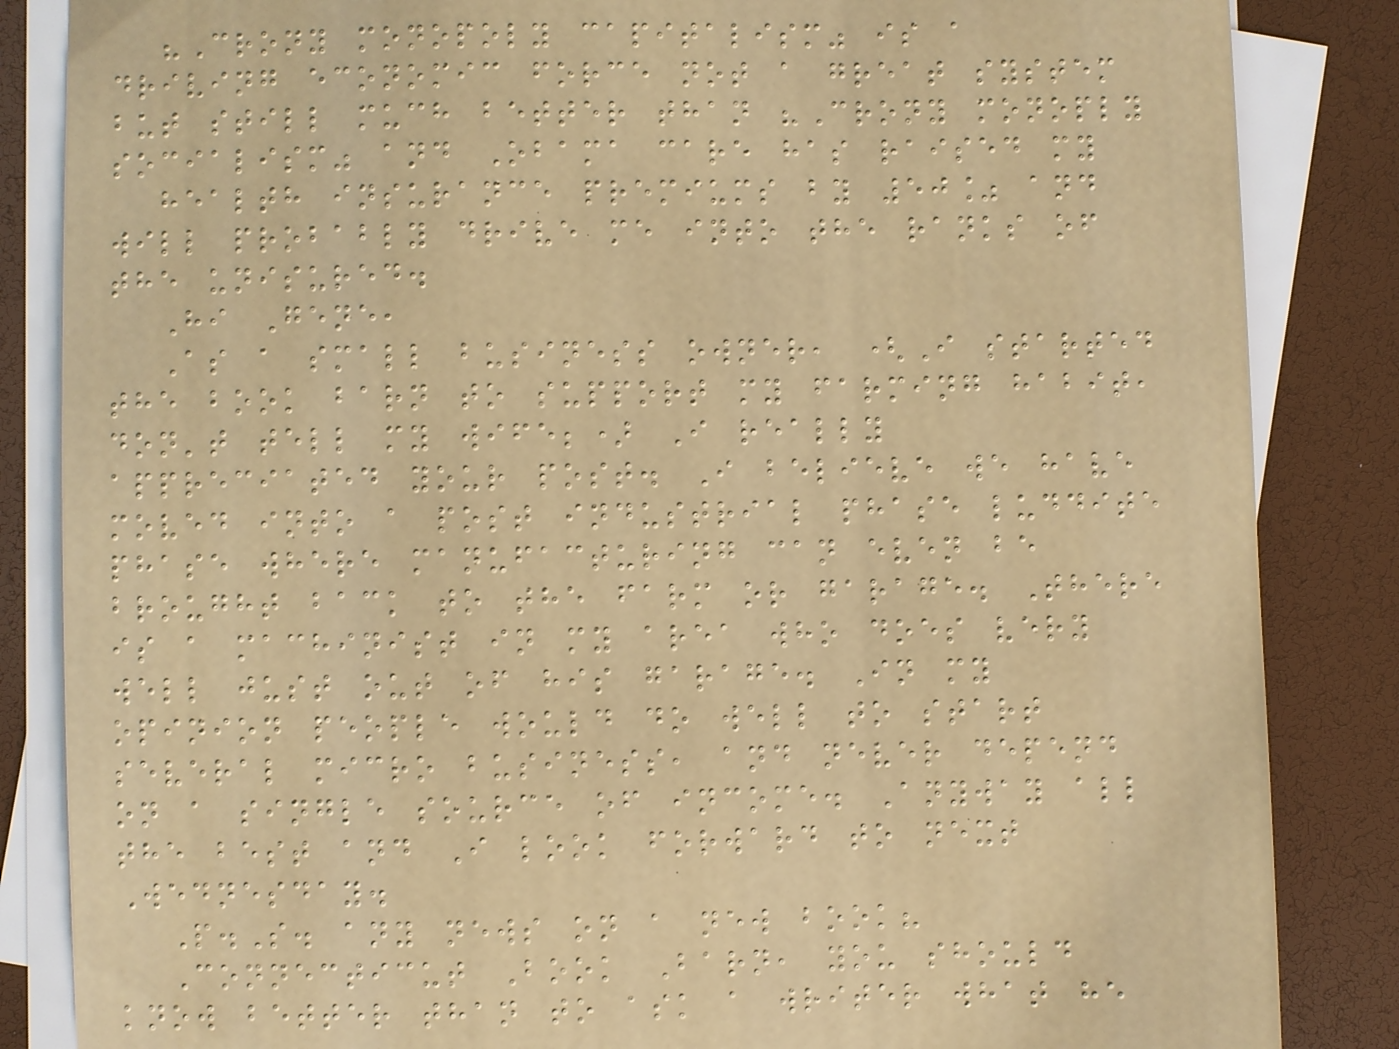"Crony monopoly capitalism" is a
driving economic force not a great system
but still much better than "Crony monoply
socialism" and Obama care has raised my
health insurance premiums by 50% and
will probably drive me into the ranks of
the unisured.
Hi Gene,
As a small business owner, (I started
the book barn to support my farming habit,
don't tell my wife;) I really
appreciated your post. I believe we have
moved into a post industrial phase luddite
phase where manufacturing can even be
brought back to the farm or garage. There
is a machinist in my area who does very
well just out of his garage. In my
opinion people would do well to start
several micro business, and never depend
on a single source of income. Anyway all
the best and I look forward to next
Wednesday.
P.S. any news on a new book?
Connecticut Book Barn, you should
know better than to ask a writer what he
